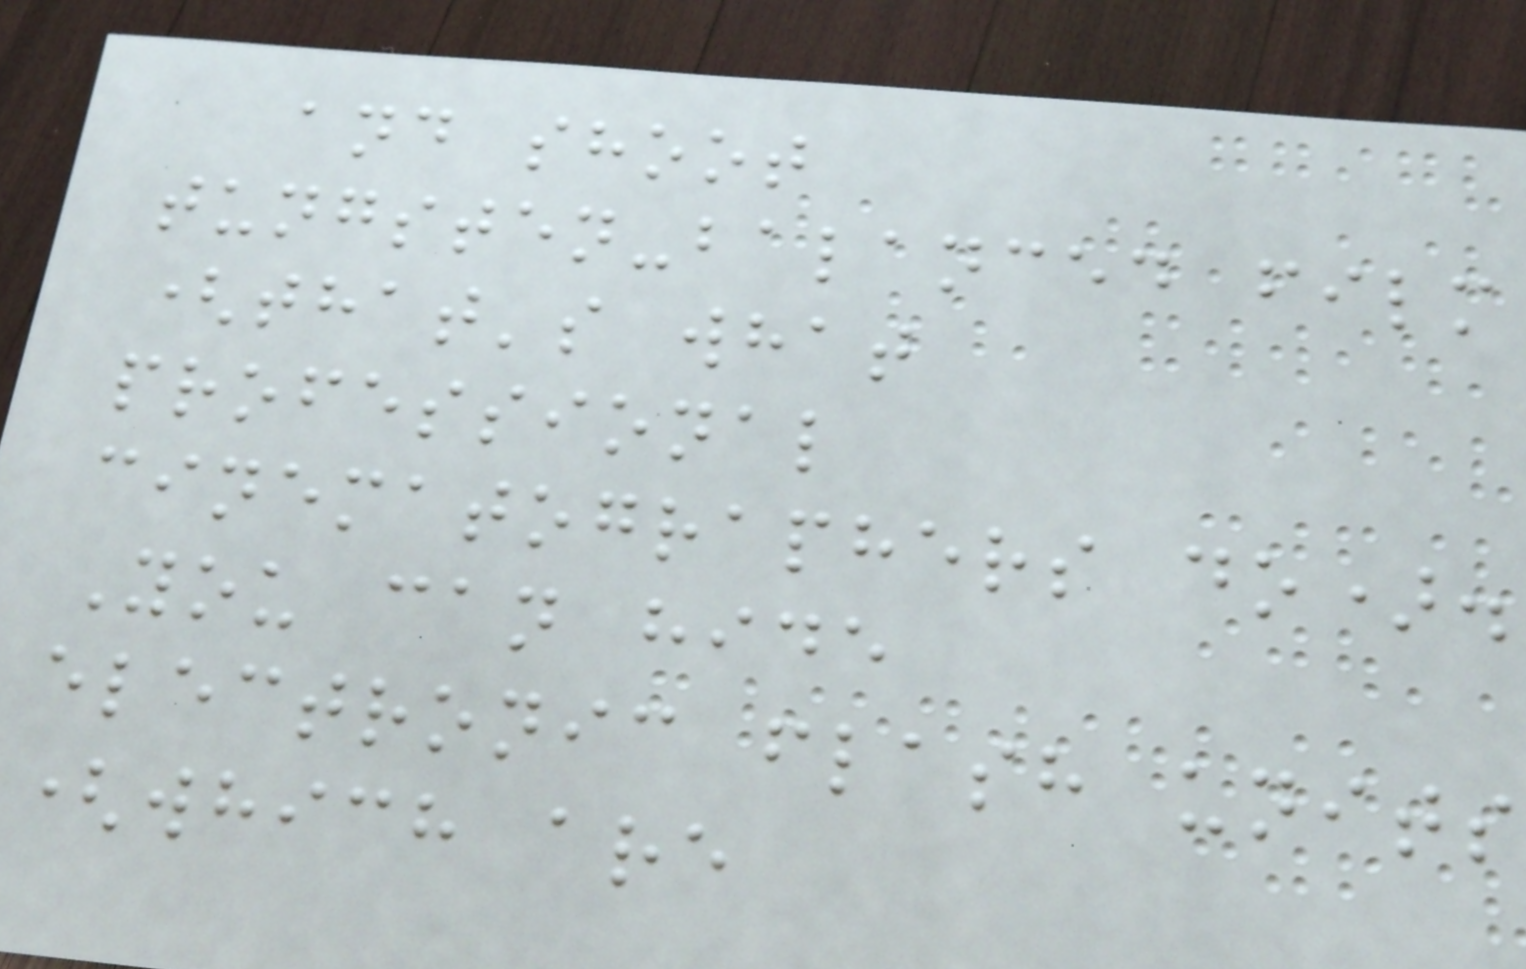and shoot
tungsten-balanced film
(that's what
professional
cinematographers do).
You can hide
electronic flash units
(which are
